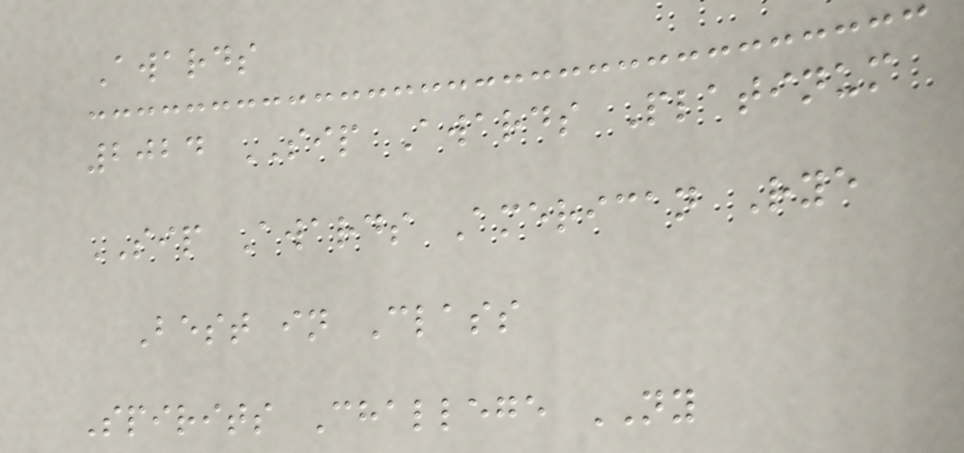Awards
2024 SIP Awards Platinum
SIP Awards American Rye
Best in Class
Spirits Challege NY
